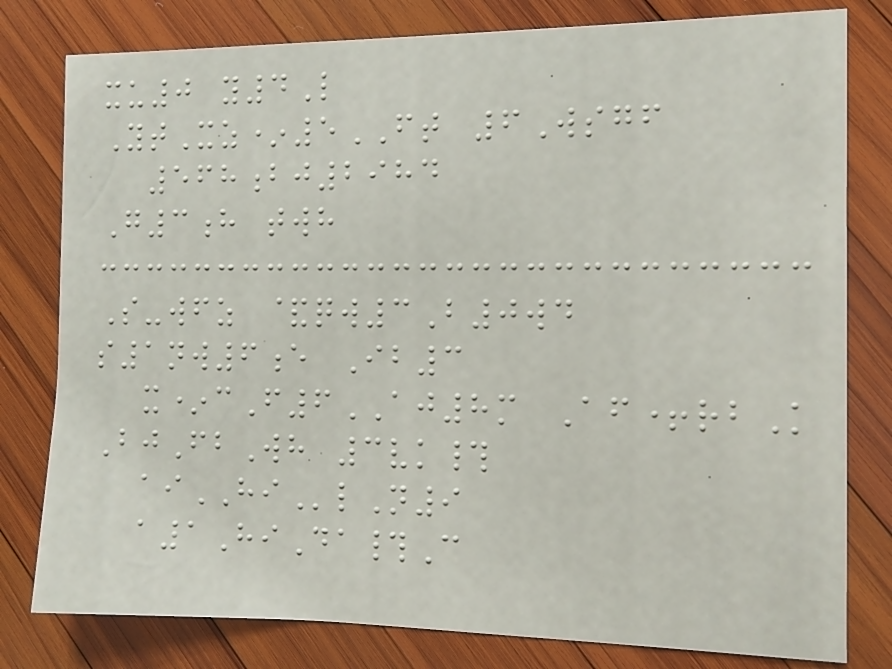xu0 y4L
YtXz*5FT 6Wsgf
568bj2984
G3h twh
S-wfz &qw3B0wd
s1nw6e Ib3
x*cF6AJ8m Af+rbK
BjFbWh 3vk#
aiHIlN9
a1HiDa#C
